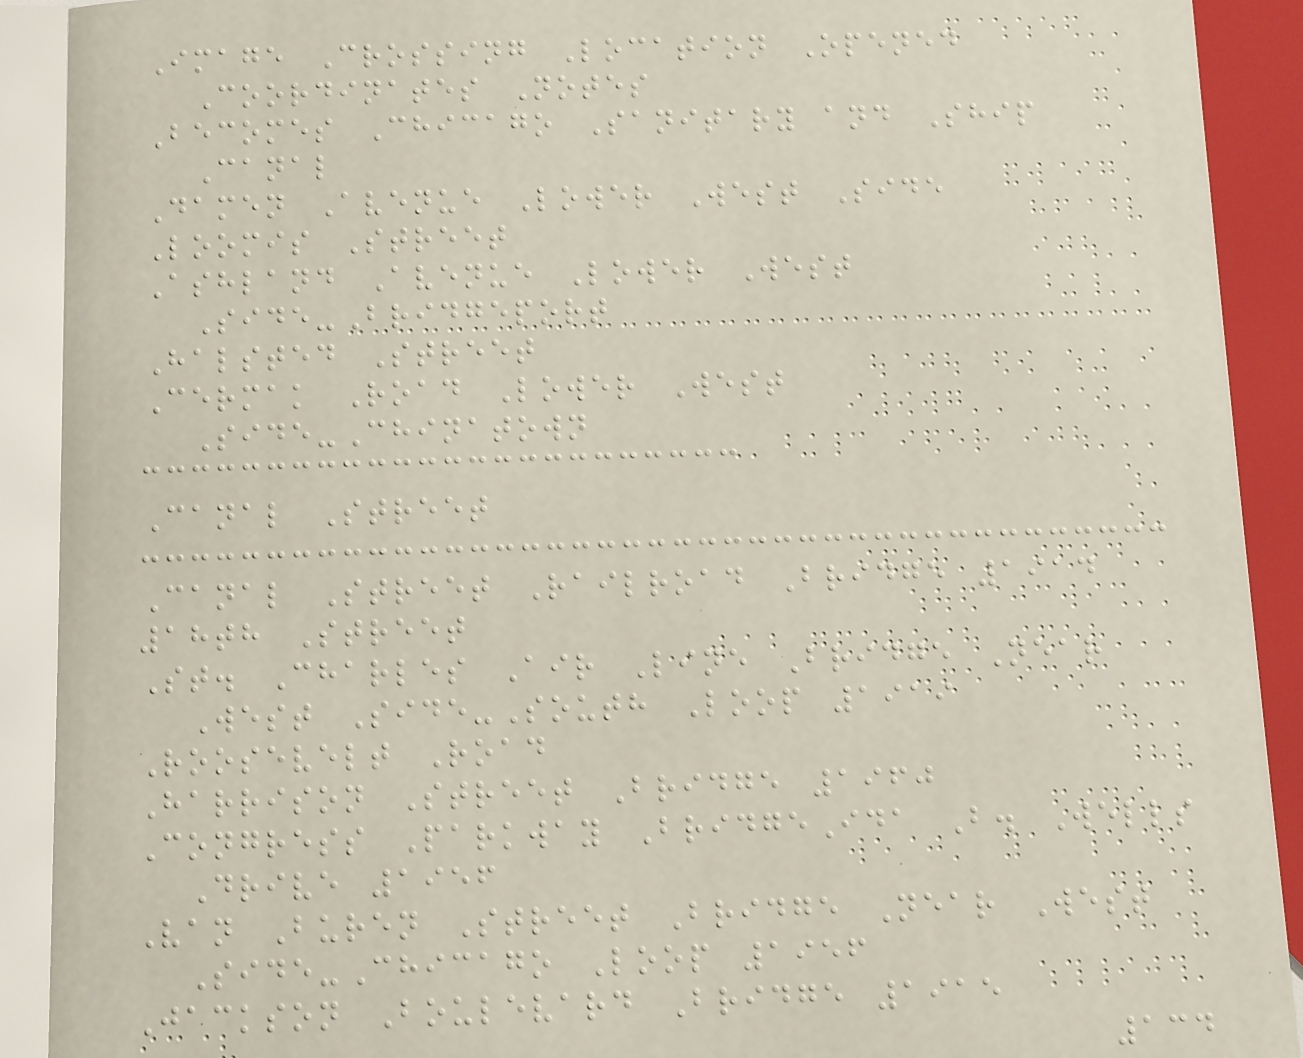Image Crossing Location Opened
Coordinates Notes
Becomes Chicago Sanitary and Ship
Canal
Damen Avenue Lower West Side
Loomis Street
Ashland Avenue Lower West
Side-Bridgeport
Halsted Street
Cermak Road Lower West
Side-Chinatown
Canal Street
Canal Street Railroad Bridge 1914
18th Street
St. Charles Air Line Bridge Near
West Side-South Loop 1919
Roosevelt Road
Harrison Street Bridge 1960
Congress Parkway BridgeIda B. Wells
Drive 1956
Van Buren Street Bridge Near West
Side-Chicago Loop 1956
Jackson Boulevard Bridge 1915
134
